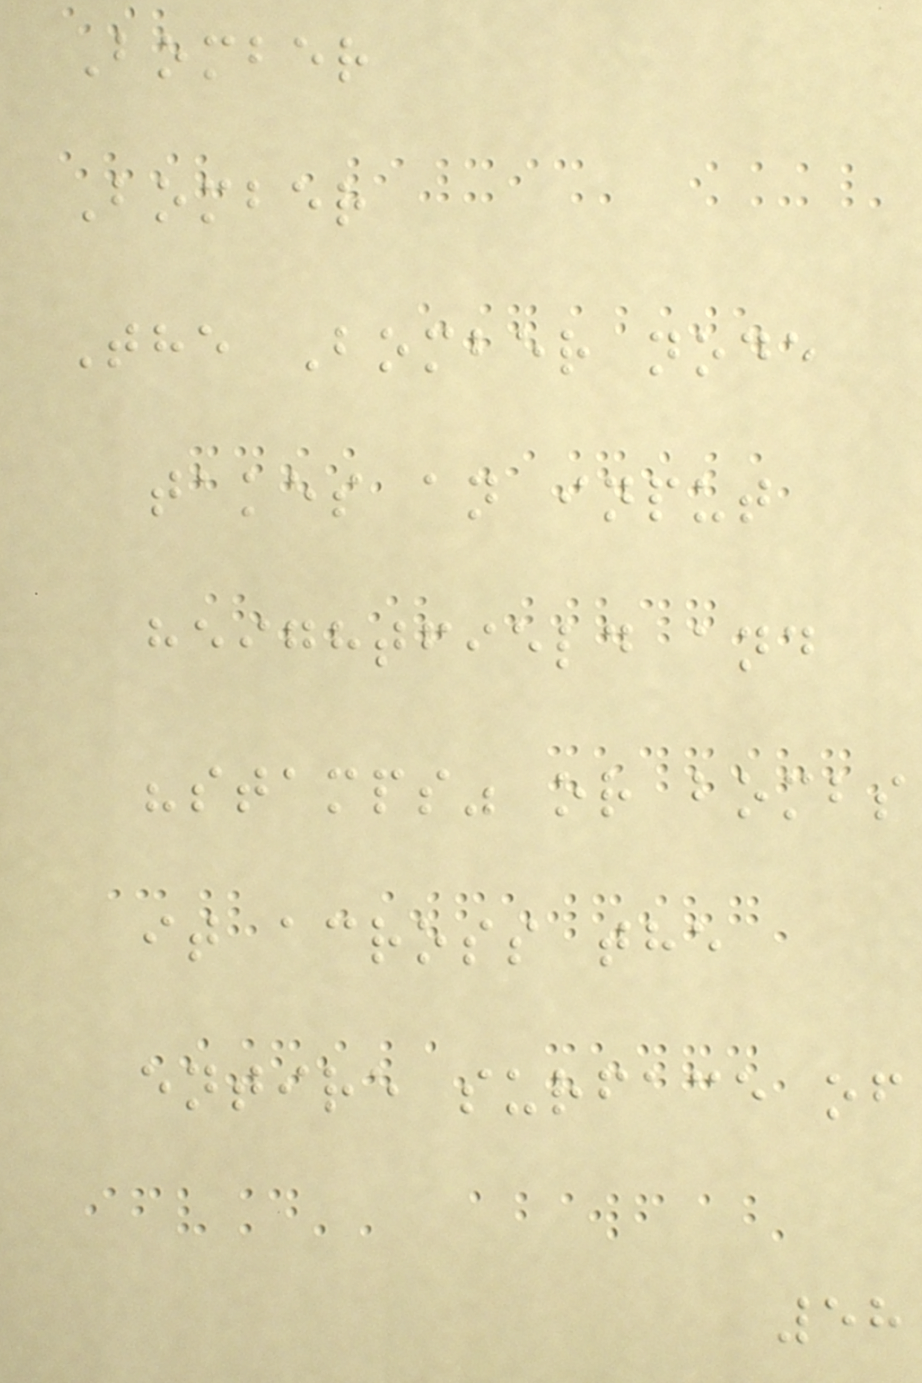Bomber
Bomber
The Bomber node
takes an input
heightfield and
"stamps" or bombs
it across the
entire surface of
58
